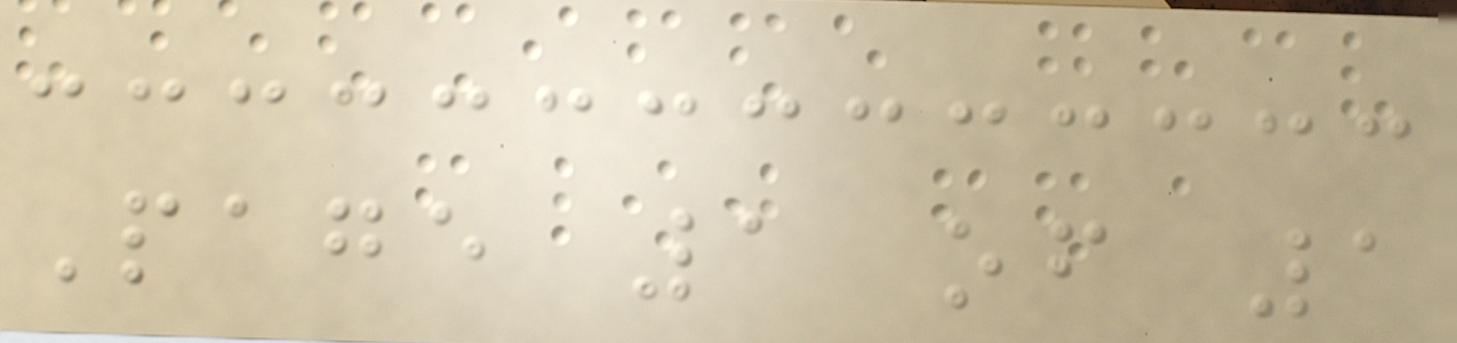Page 1 of 1
